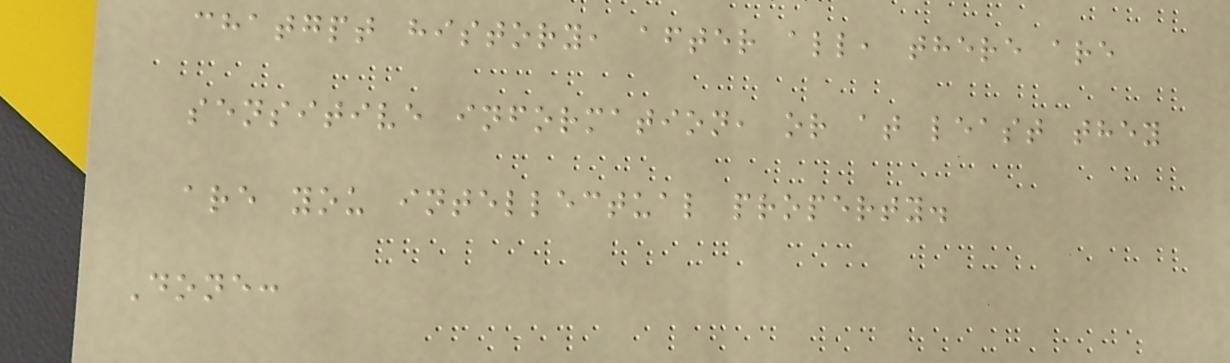chatgpt history, after all, there are
sensitive information, or at least they
are you intellectual property.
Done:
